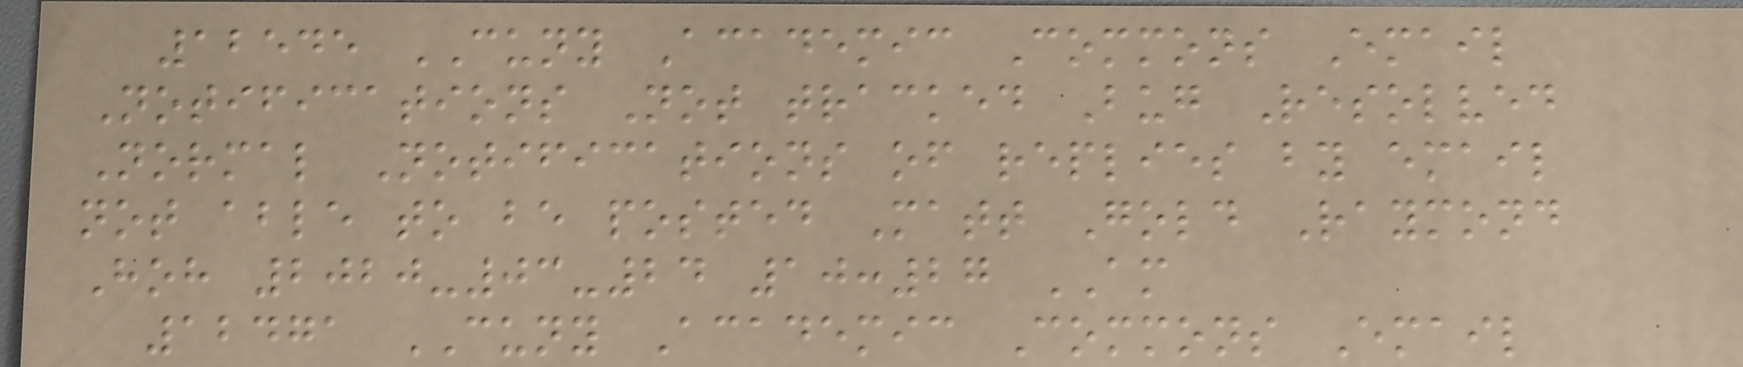12545 CUNY Academic Commons Email
Notifications Not tracked Bug Resolved
Normal Notifications of replies by email
not able to be posted Matt Gold Raymond
Hoh 2020-03-24 10:27 AM
12471 CUNY Academic Commons Email
